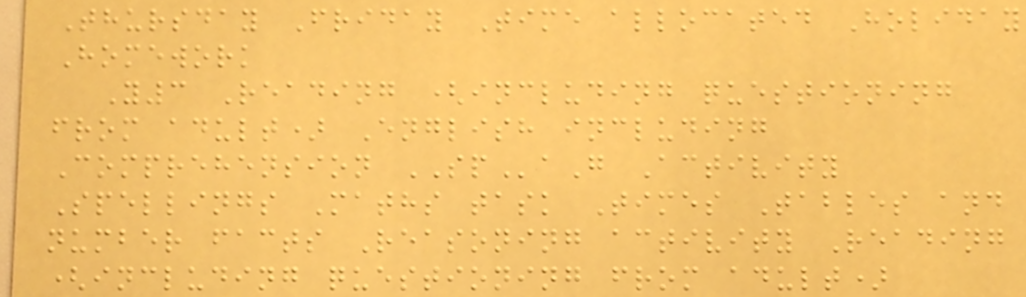Thursday Friday Time allocated Holiday
Homework
Y3 Reading (including questioning
from adult) English including
Comprehension SPaG Activity
Spellings Maths task Times Tables and
number facts Reasoning activity Reading
(including questioning from adult)
